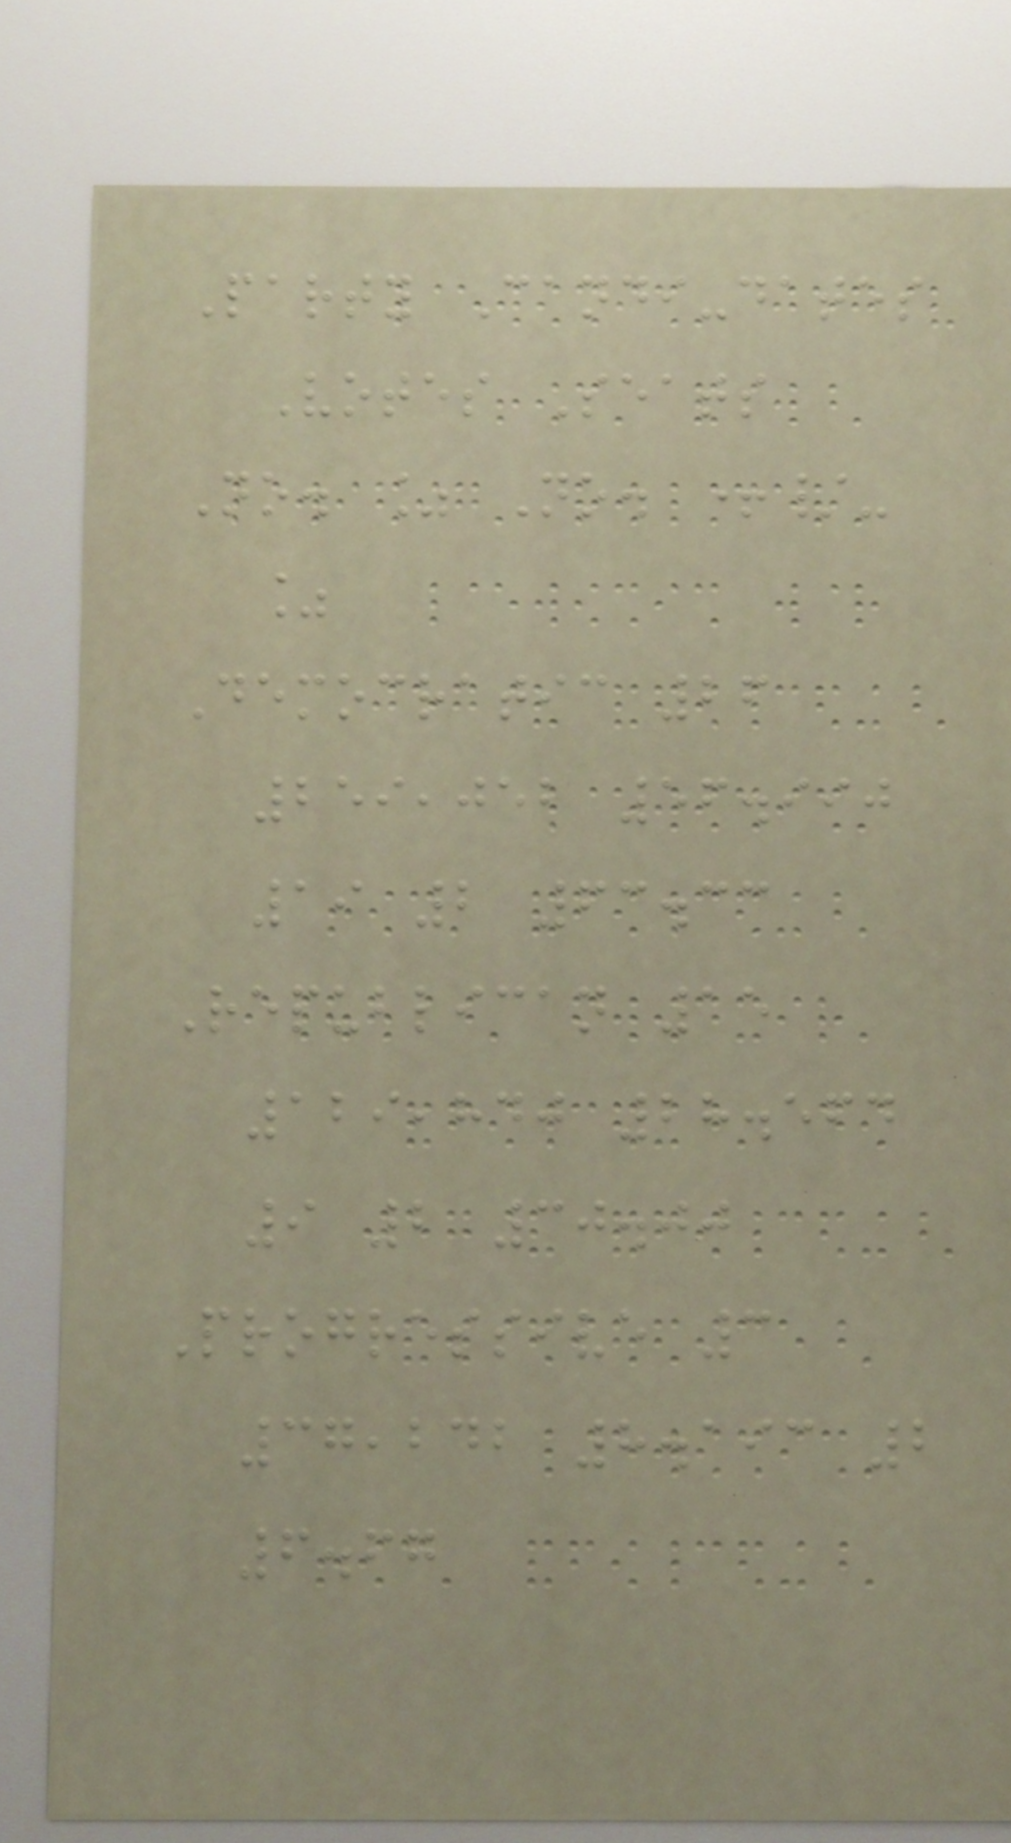Party Candi-dates
Votes Seats
No. % No. +/-
%
Democratic 26
259,052 56.990
19 2 63.33
Republican 15
129,840 28.564
9 2 30.00
Progressive 3
37,242 8.193 2
6.67
